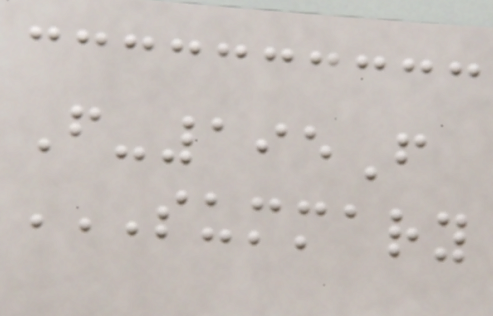F-195F
SUMMARY
